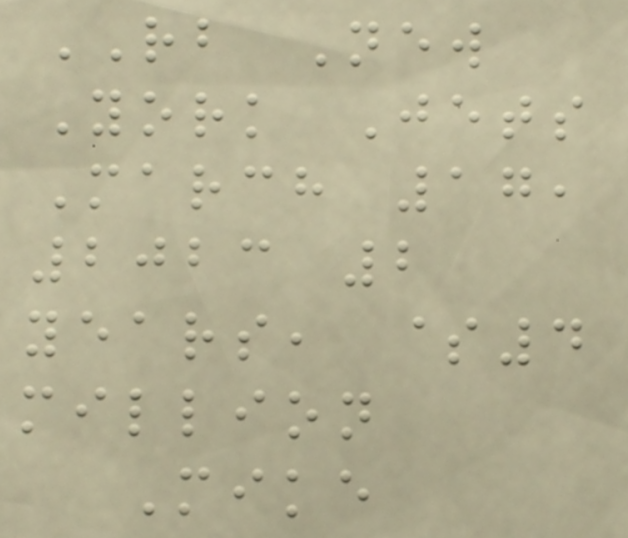RB New
York Jets
March 17,
2023 2
years, $4
million
Mike
